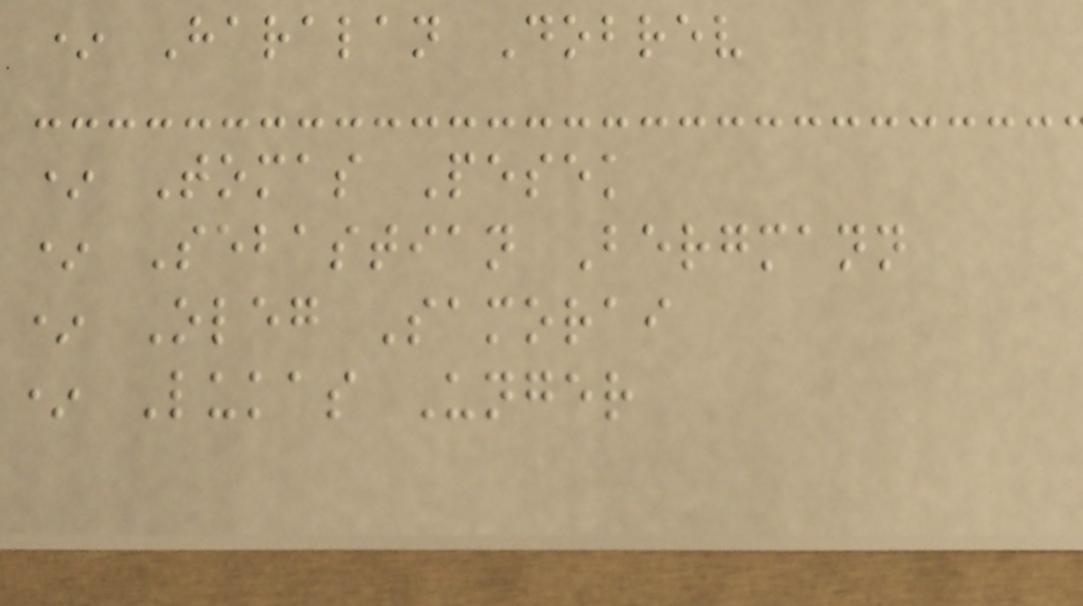* Haralan Dobrev
* Tomas Pesek
* Sebastian Bergmann
* Oleg Samorai
* Lukas Unger
